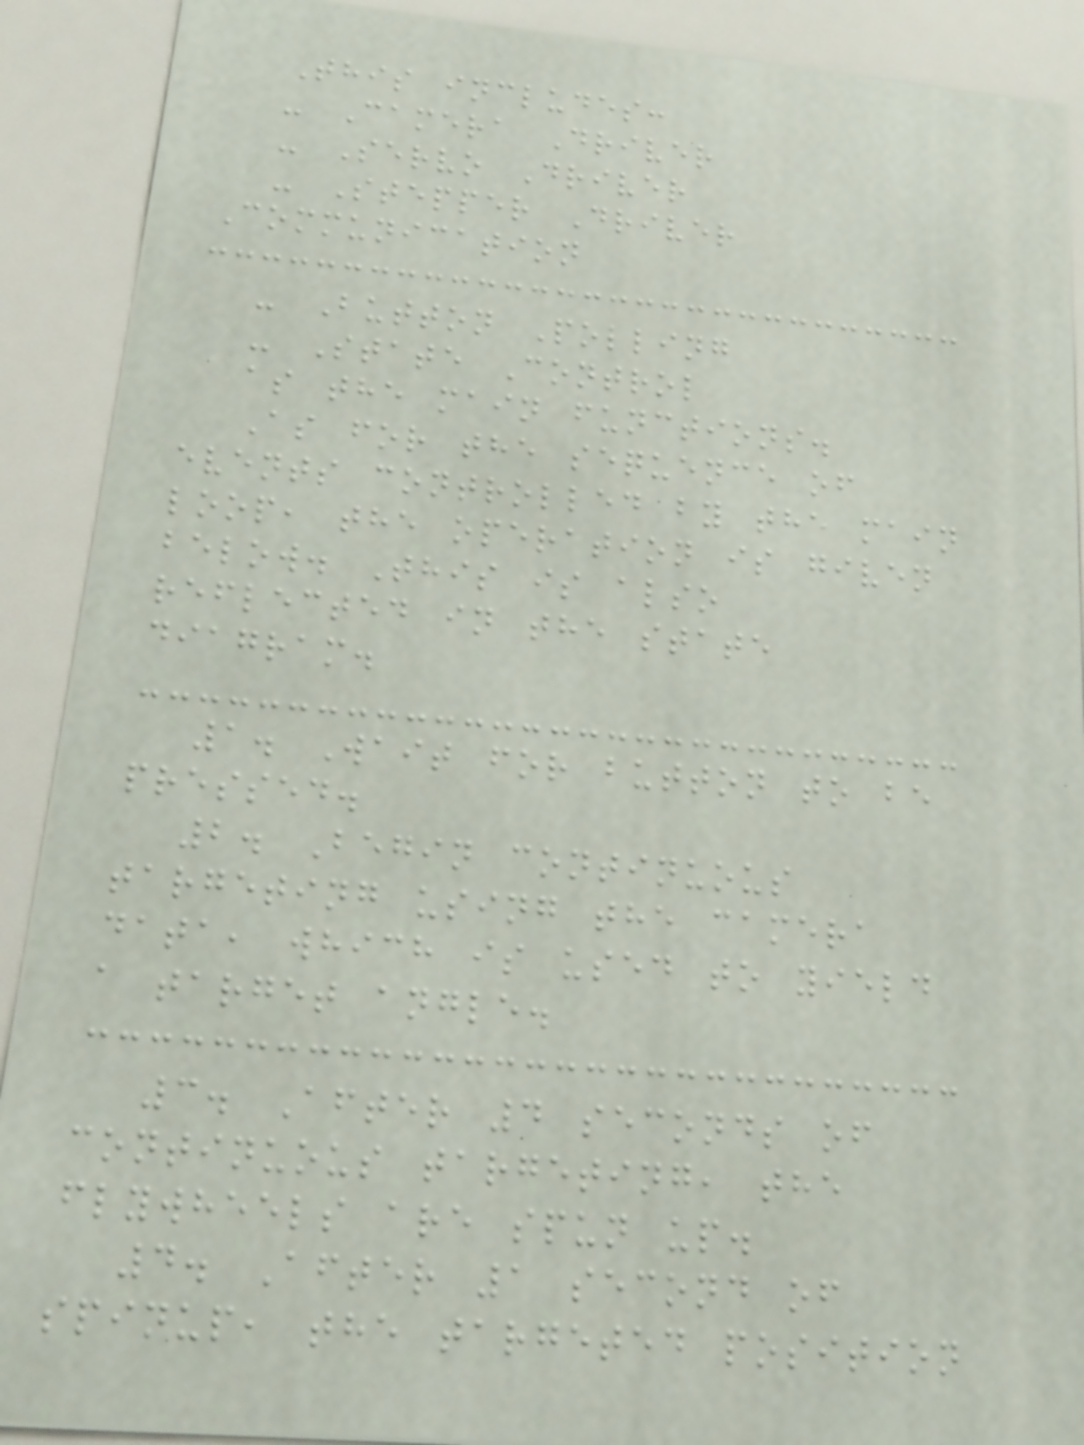This includes:
- Camera Driver
- Servo Driver
- Stepper Driver
Communication
- Button Polling
- State Control
as the main functions.
As for the sequence of
events controlled by the main
loop, the operation is given
below. This is also
reflected in the state
diagram.
1. Wait for button to be
pressed.
2. Begin continuous
targeting using the camera
data, which is used to yield
a target angle.
3. After 4 seconds of
continuous targeting, the
flywheels are spun up.
4. After 1 second of
spinup, the targeted position
